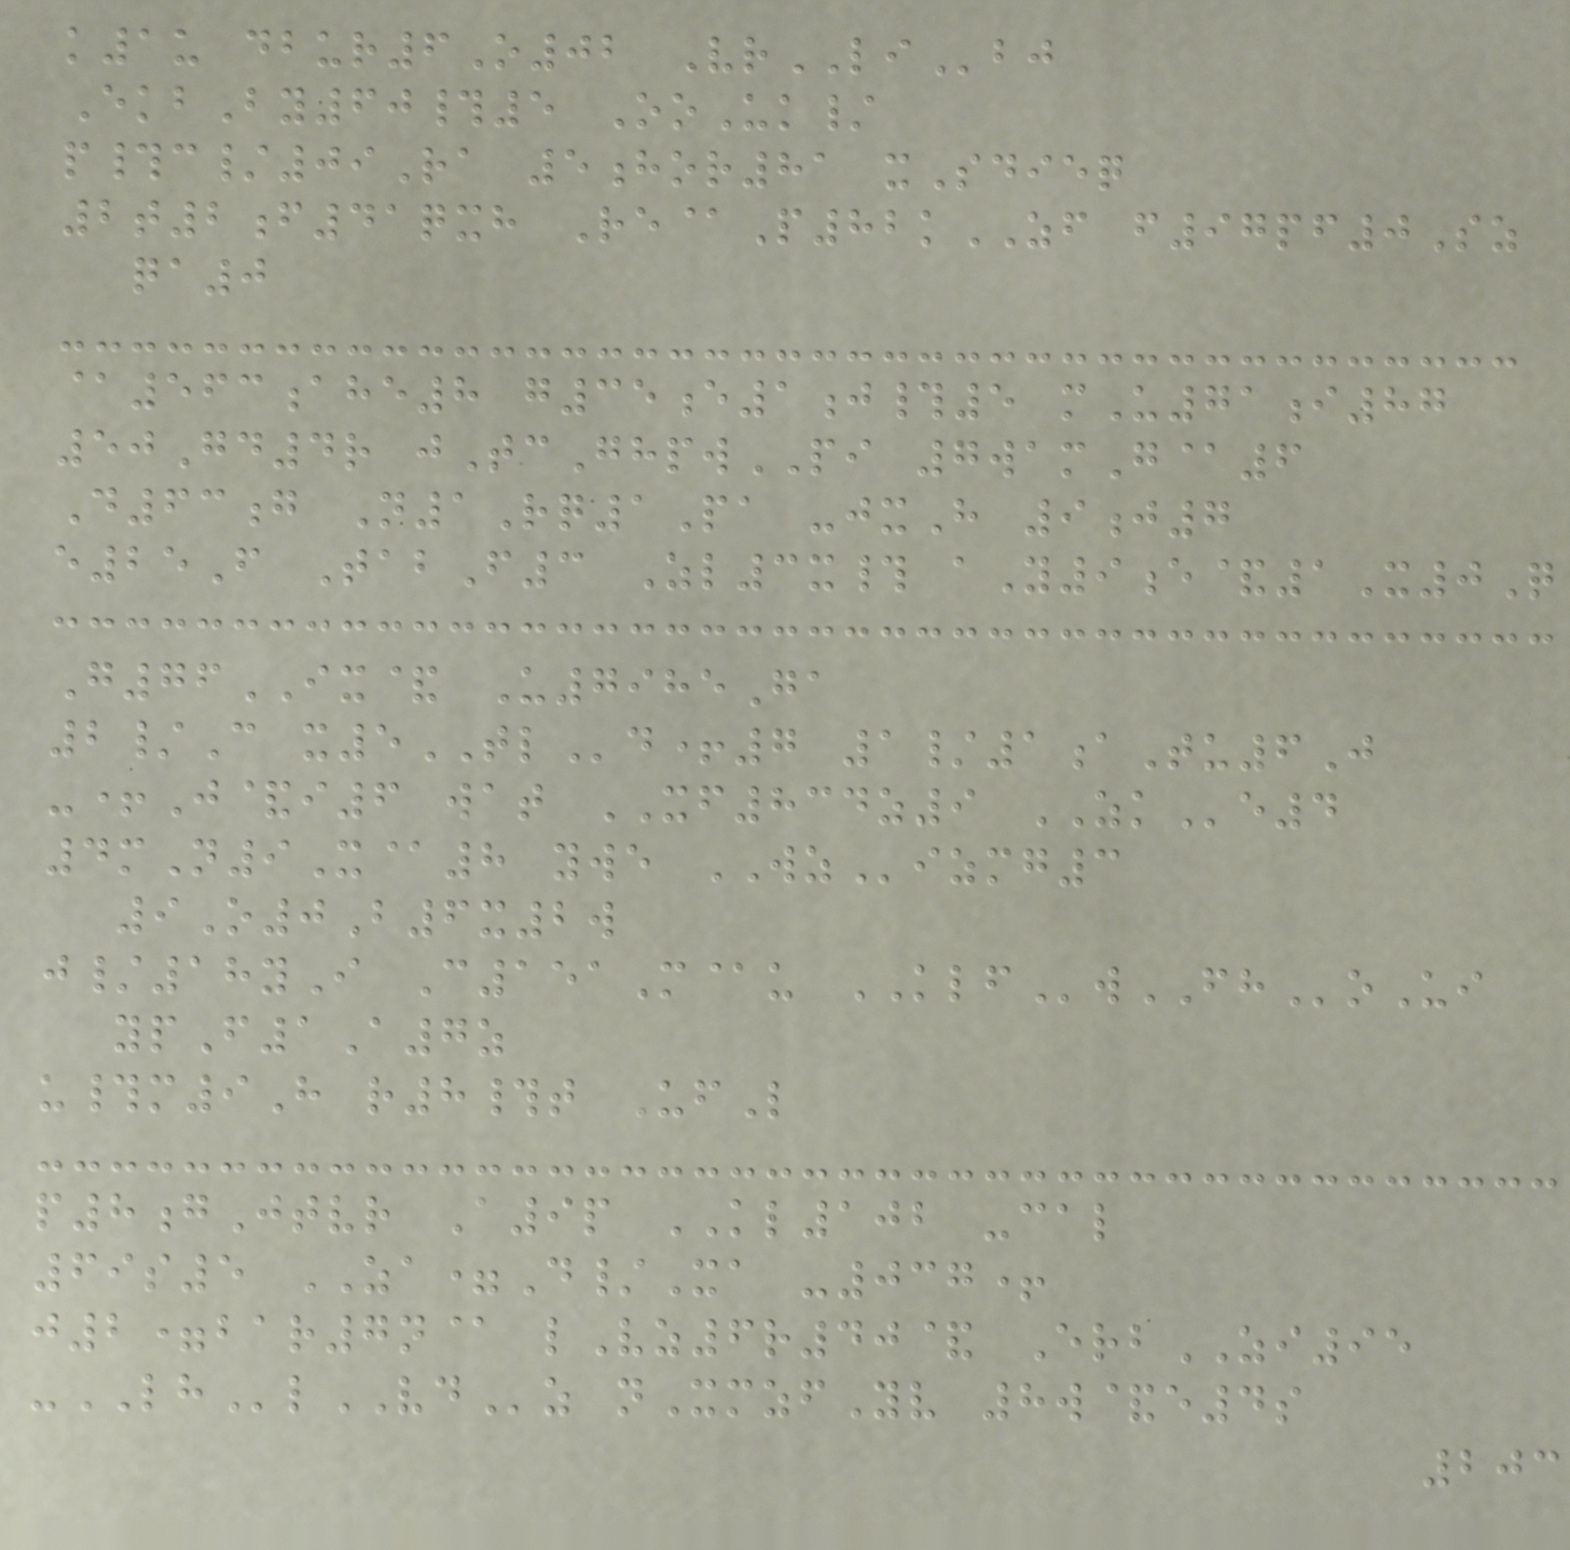k1u dbur6O02 VrLIbj
EkbBy60#5 OoUk/
p#c/09Ra 5hor81 xSdieq
2t2f41qxh Re@P82kZF f97pf0Sz
qa0
@563ahe8 g35e1j#5 mU71i87
50Gd4r jTcGhpwPI 7wamG@6
D63g N1Rq1Pa -jxH 9j7
e25F TabF3 Zl3x# aY9e&1X0Q
G76IX& U7985Ga
2/C x5TLd+7 1/1aTu6J
-+J&i6 wat XF834z9 ZKe4
4mN9X@8 ywe WZizmg3
9O0B6x2w
j/18yI C151M@u KLFwFHoUi
ypF1A7z
u#m9H r8#t UfL
p8gJtvr A9p KL102 -cal
69s5 ZA=D/Xa -037+
j2=bar7n@ lVz6r40& ErbZI95
-LHlVDz nXmzfYv 8w&e4s
203
